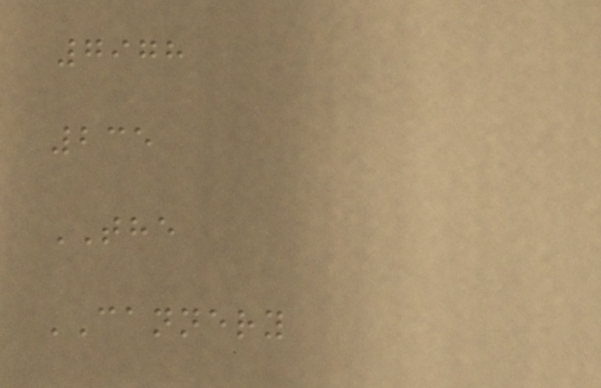7978
235
THE
CANNERY
